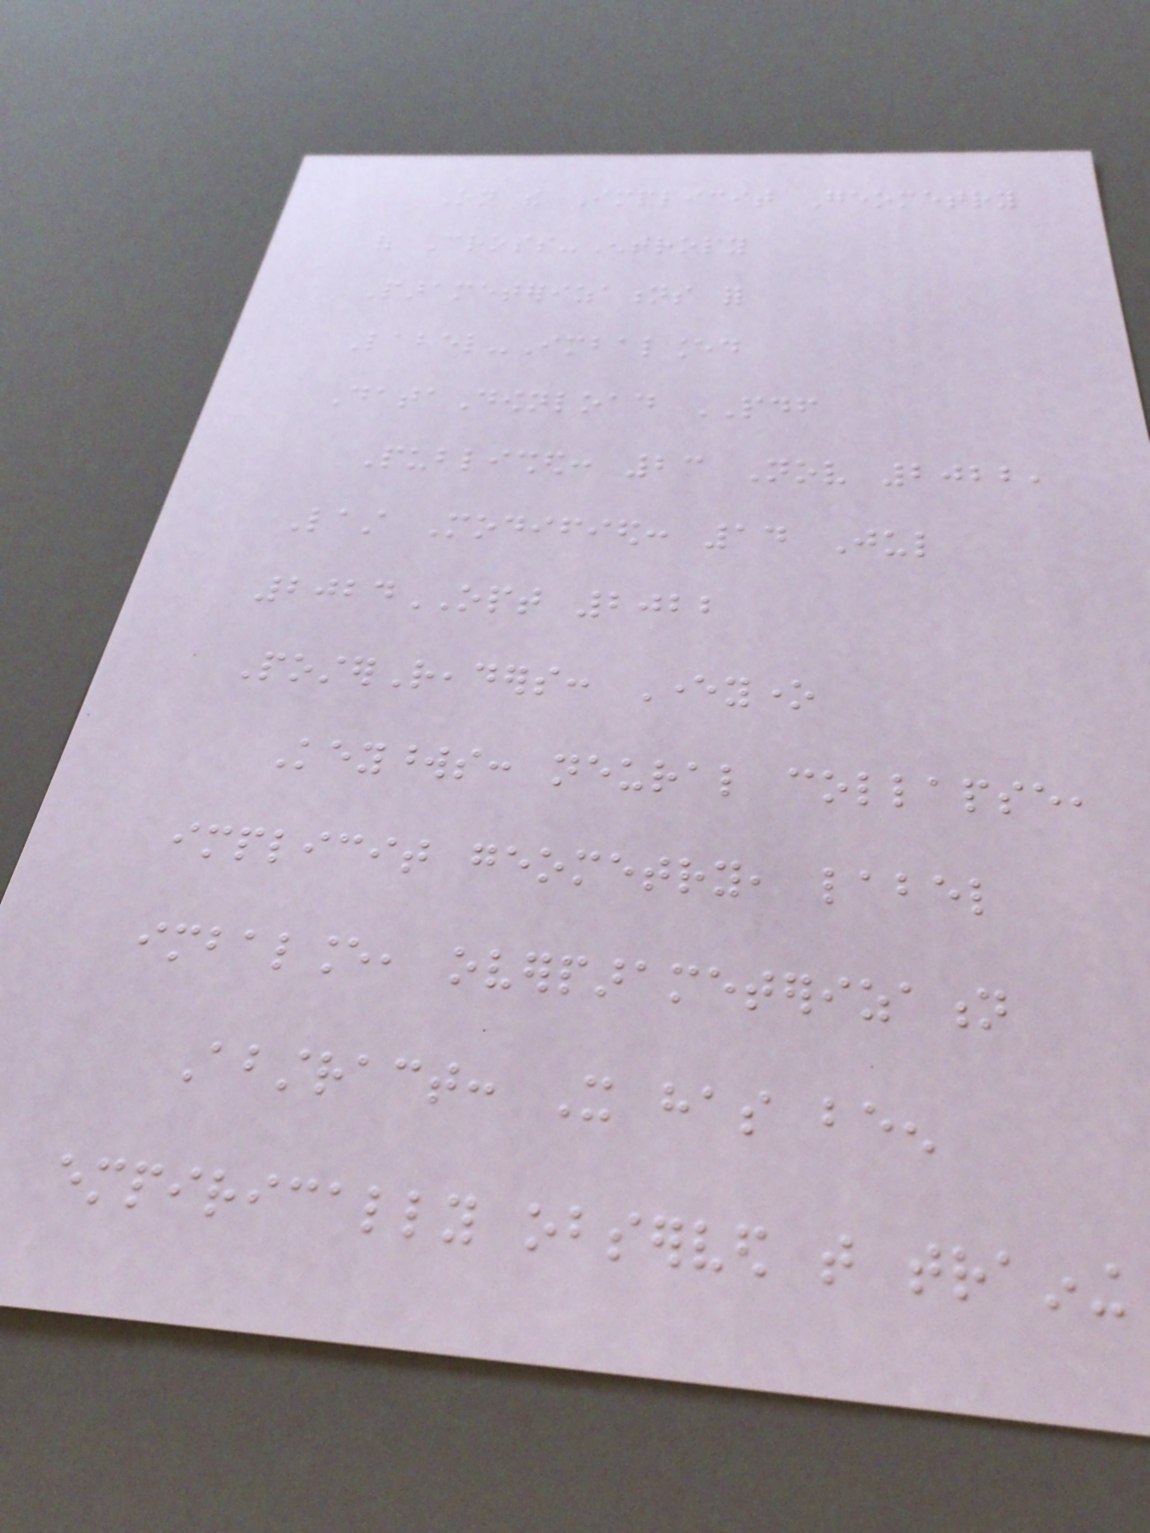On the Implicit Geometry
of Cross-Entropy
Parameterizations for
Label-Imbalanced
DataDownload PDF
Published: 23 Nov 2022,
Last Modified: 14 Jul
2024OPT 2022
PosterReaders: Everyone
Keywords: neural collapse,
implicit geometry, label
imbalance, overparameterization
Abstract: It has been
empirically observed that training
